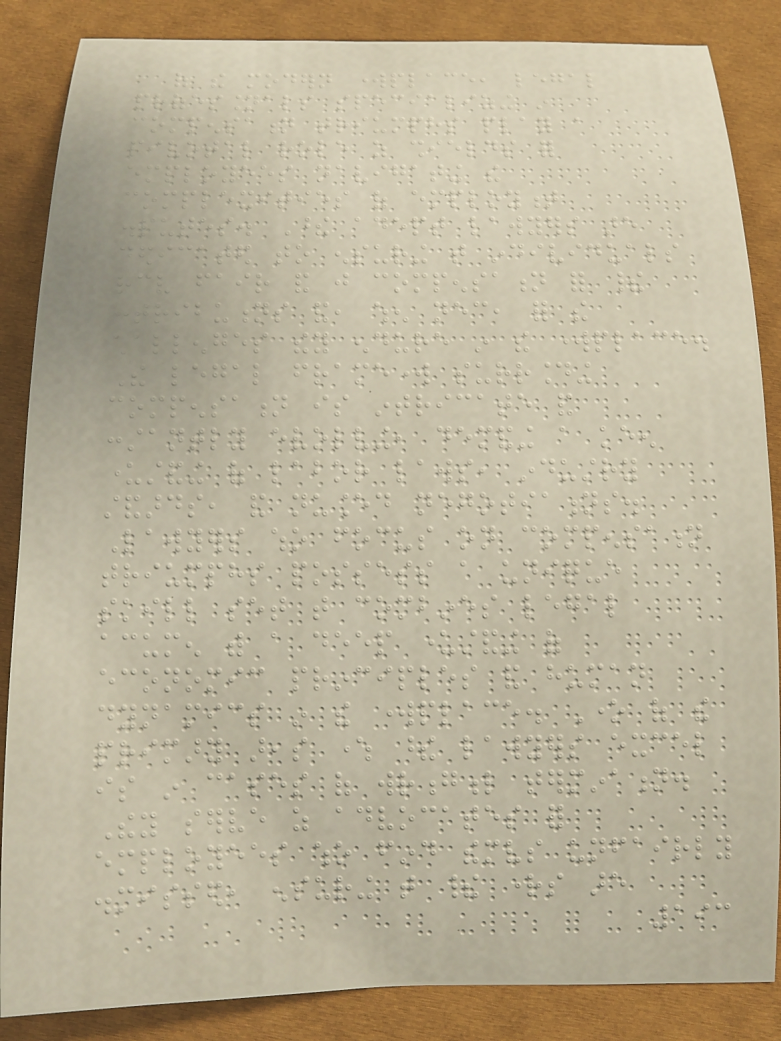of the modern workplace, legal
professionals specializing in
compensation triumphs play a
pivotal role as shields for
employees navigating the
complexities of employment
disputes. These adept lawyers are
dedicated to ensuring that individuals
receive fair and just compensation for their
contributions and, when necessary, for the
challenges they endure in the workplace.
The legal framework surrounding
compensation is intricate and
constantly evolving, demanding a keen
understanding of labor laws, industry
standards, and nuanced negotiations.
Lawyers who focus on compensation
triumphs possess a unique
skill set that combines legal
acumen with a deep understanding of
economic principles and human
dynamics in the workplace. One of the
primary areas where these lawyers excel
is in cases of wrongful termination.
They serve as advocates for
employees who find themselves unfairly
dismissed, ensuring that their rights are
193
